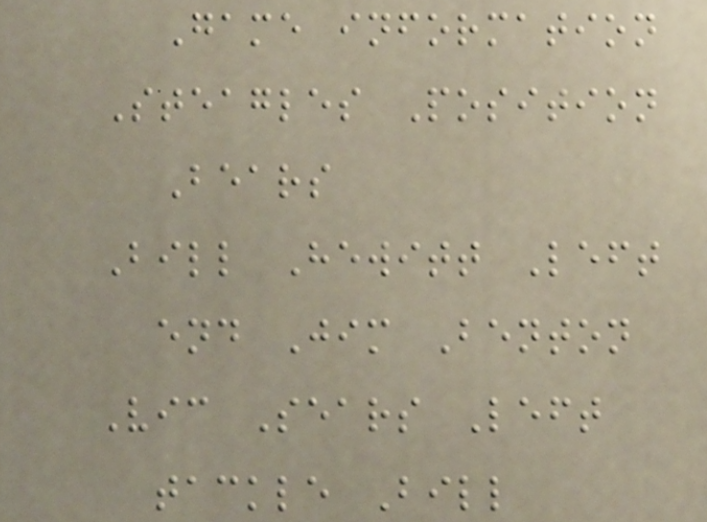Game information
Steagles Position
Bears
Bill Hewitt Left
end Jim Benton
Vic Sears Left
tackle Bill
